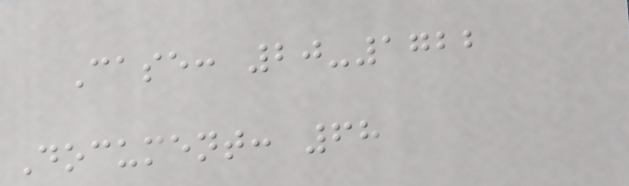Case: 20-1722
Document: 68
